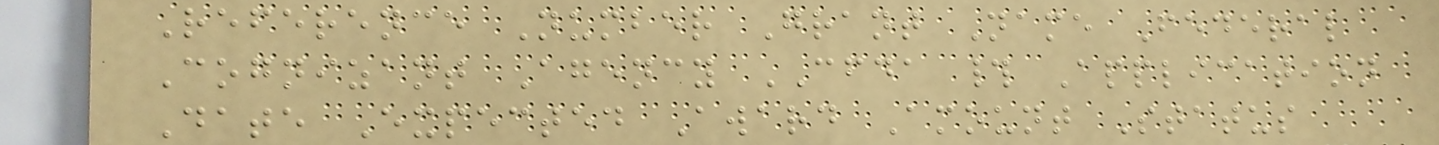Reference Number Grant Name Federal
Cognizant Agency CFDA # Application
Date Expected Award Amount Status
